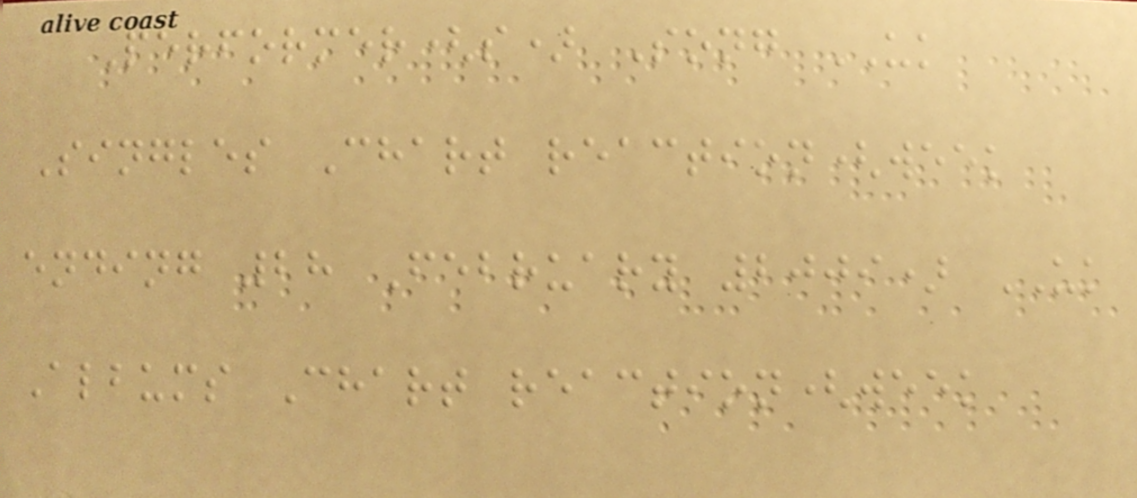Performer(s) Song UK
Singles Chart reaction(week
ending 28 February 2009) UK
Albums Chart reaction(week
